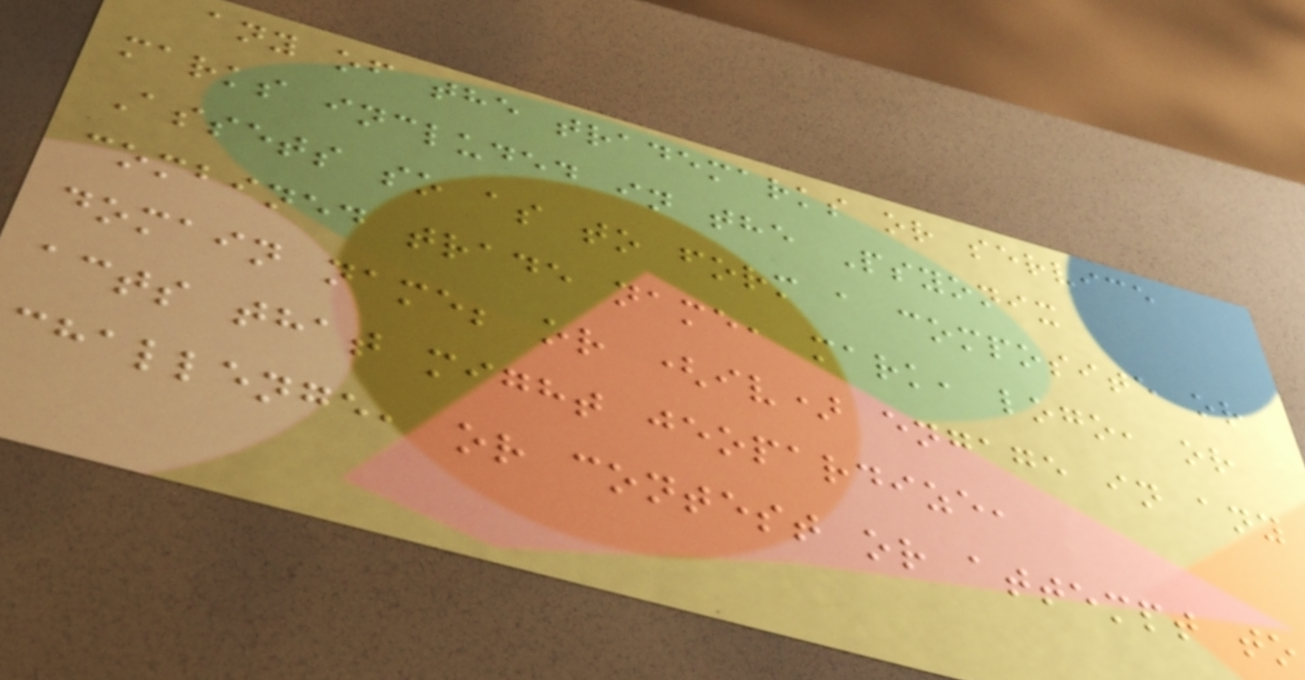any of the trademarks or service
marks included in the Psyonix
Assets so as to form a composite or
combined trade name, mark, logo, or
domain name; or (iv) engage in any
acts that might jeopardize,
challenge, or contest or attempt to
